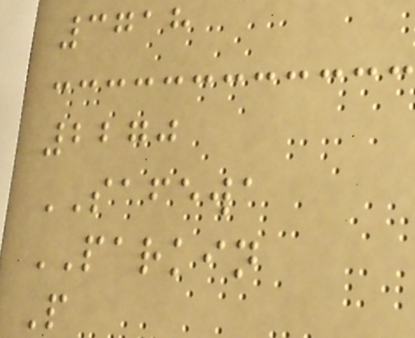3718
2270
SAFEWA
PARKIN
P
